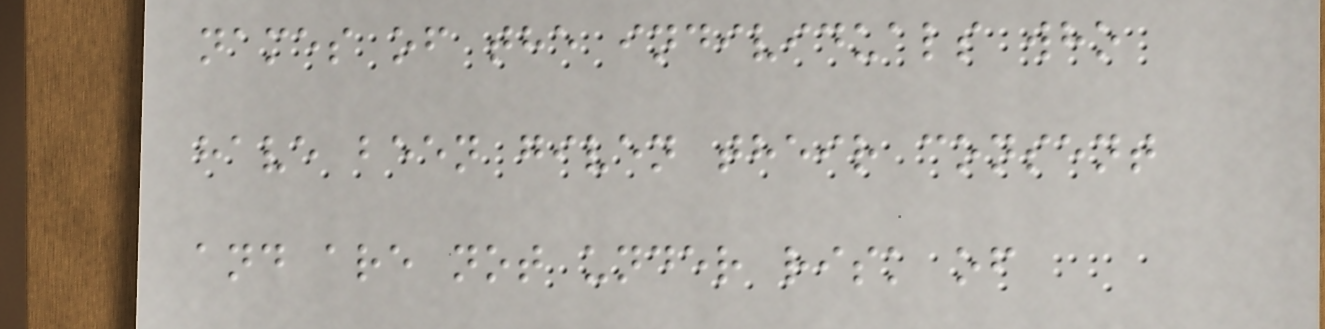names of the individuals who
have been given their consent
and are not under risk of
